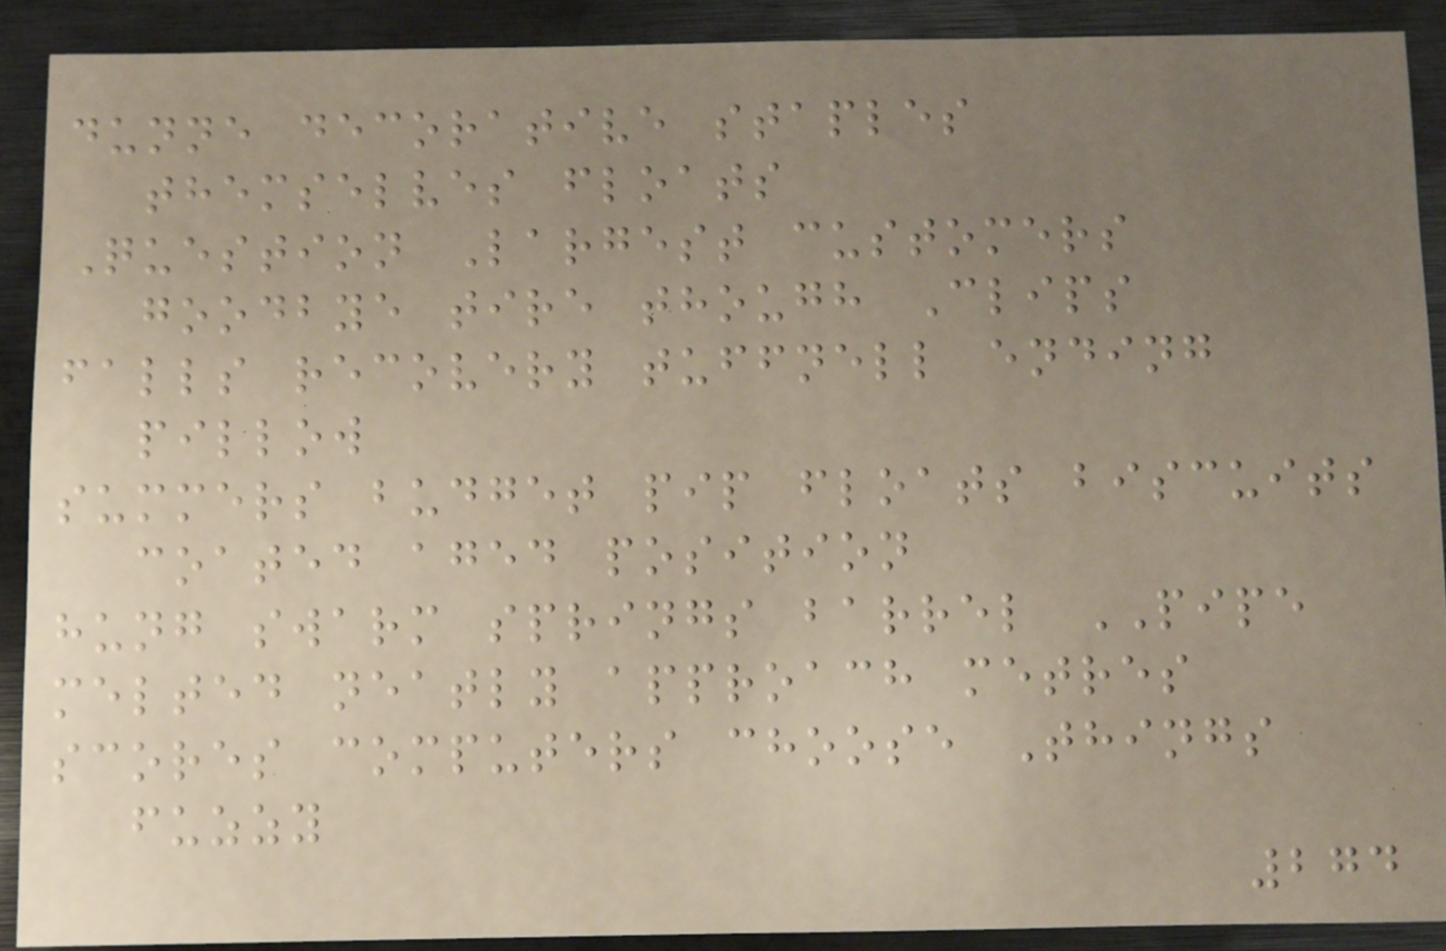dunne decorative staples
themselves floats
Question Largest customers
goodbye tire though Clips
falls recovery tuffnell ending
pillow
summers budget pip floats biscuits
coated aged position
hung swarm springs barrel PIPE
melted neatly approach metres
scores computers choose Things
fuzzy
274
